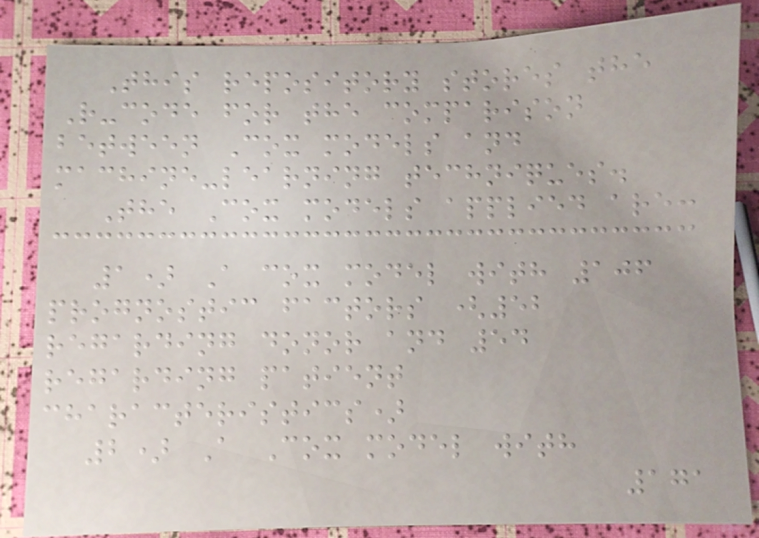This repository stores the
R-code for the comparison
between Cox models and
machine-learning techniques.
The Cox models applied are:
1) A cox model with 106
prognostic factors (52
regarding donor and 54
regarding patient
characteristics)
2) A Cox model with
171
